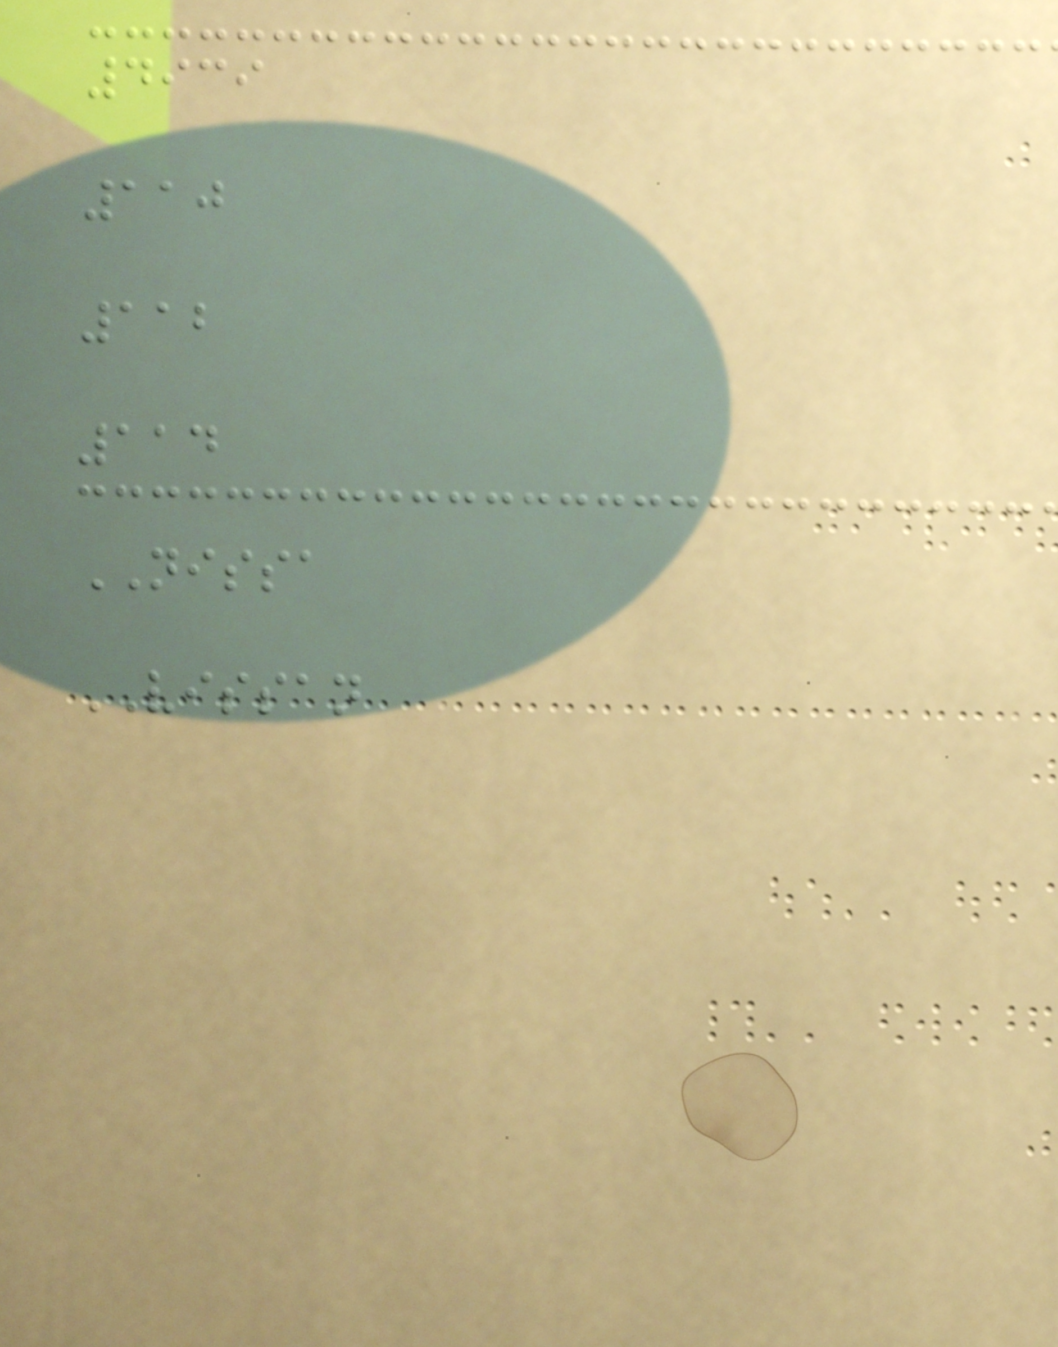4939
110
112
114
NISSA
VISSAN
